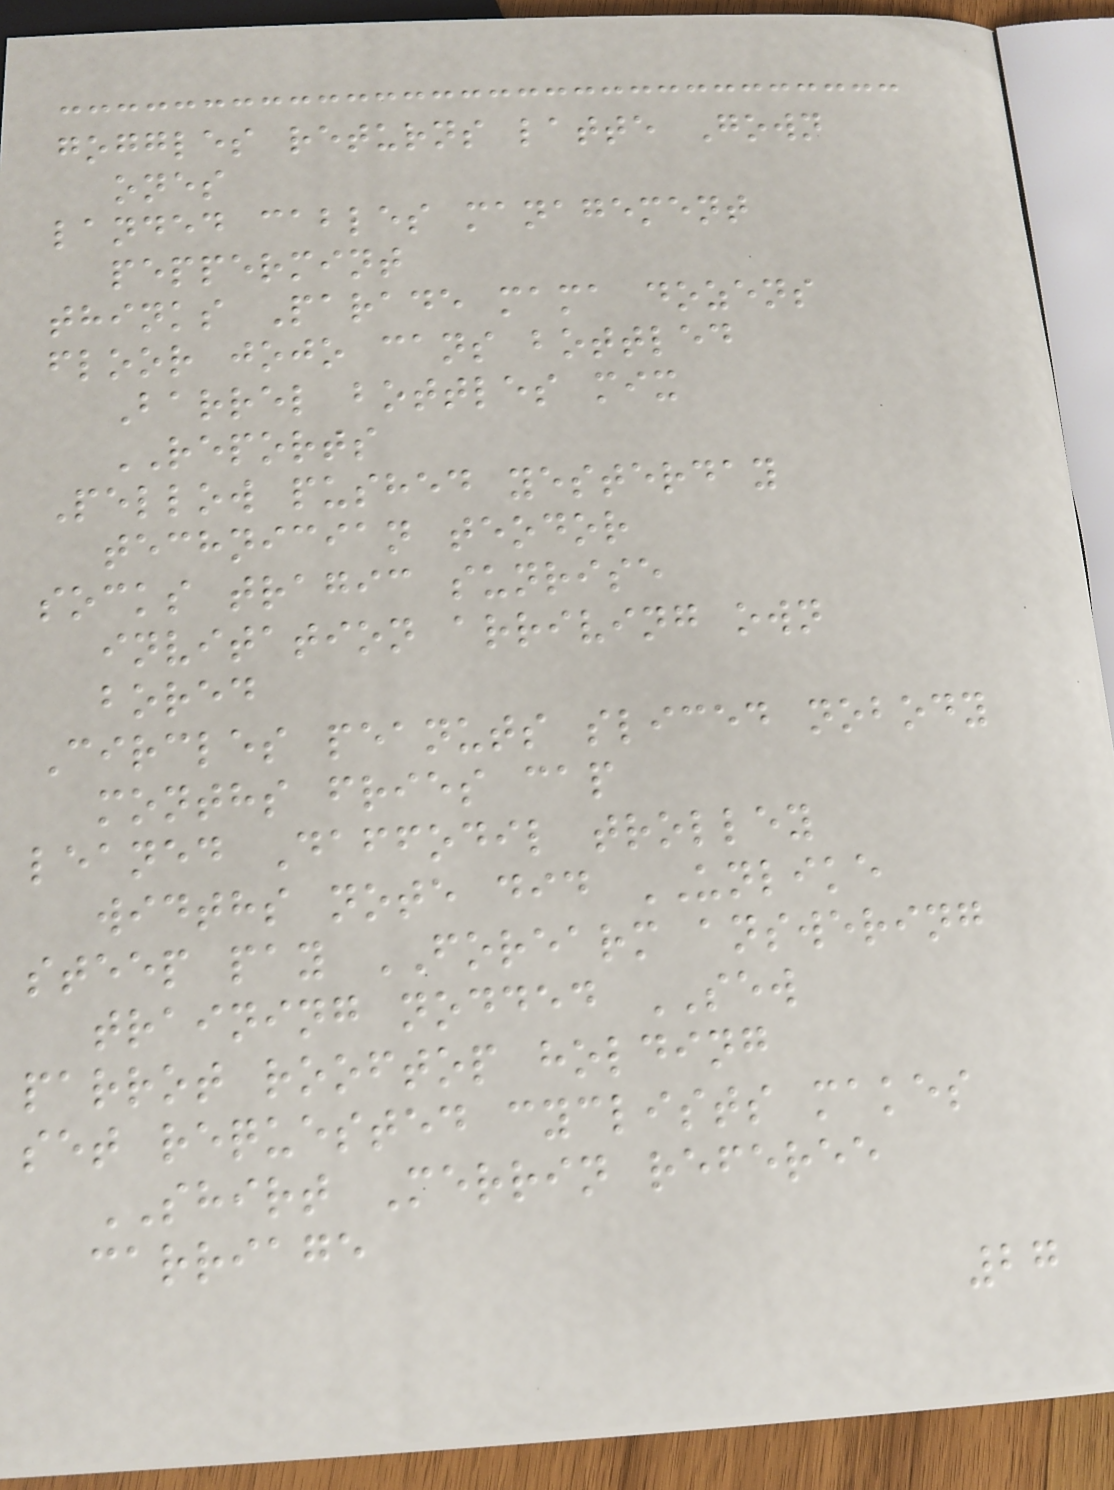goggles returns latte Gown
ones
landed cables management
peppermint
thinks Parade mama dozens
floor jojo cans bottled
Barrel bottles mix
REPORTS
Pellow pushed yesterday
technician teodor
socks tragic sunrise
invitation arriving own
bored
Circles peanuts sliced nobody
months fries cap
leaned Daffodil trolley
widths note did UNLIKE
steep pay FOREARM answering
training nodded SEW
parrot rooftop holding
set requested cyclists makes
SHIRT Merrin referee
carriage
27
